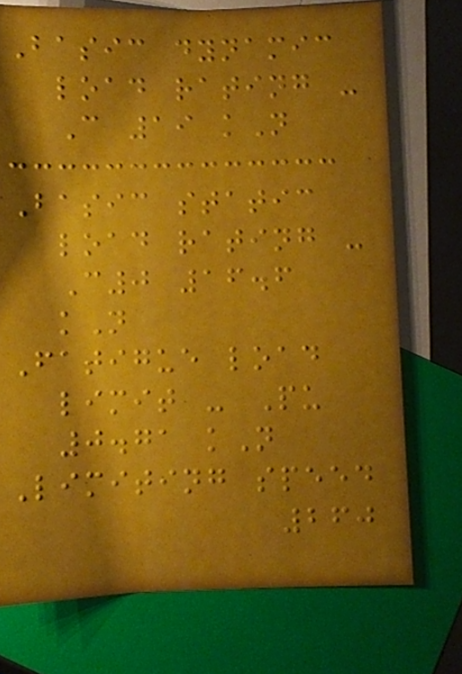Basic dynamic
load rating -
C 19 kN
Basic static
load rating -
C0 16.6
kN
Fatigue load
limit - Pu
0.71 kN
Limiting speed
260
